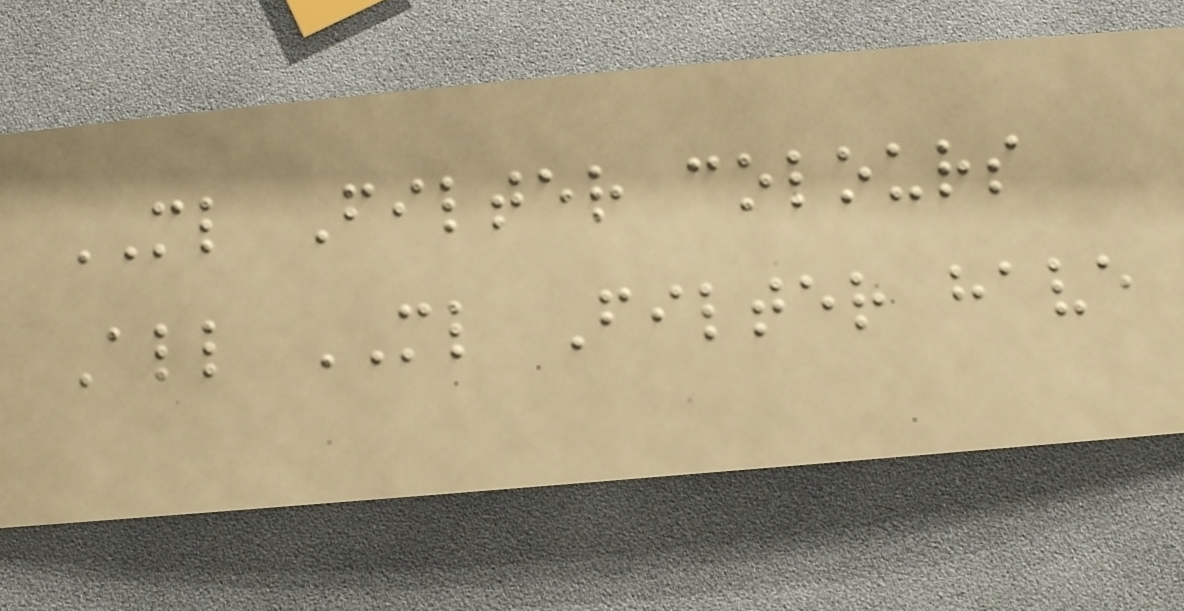ML Filter colours
All ML Filter have
